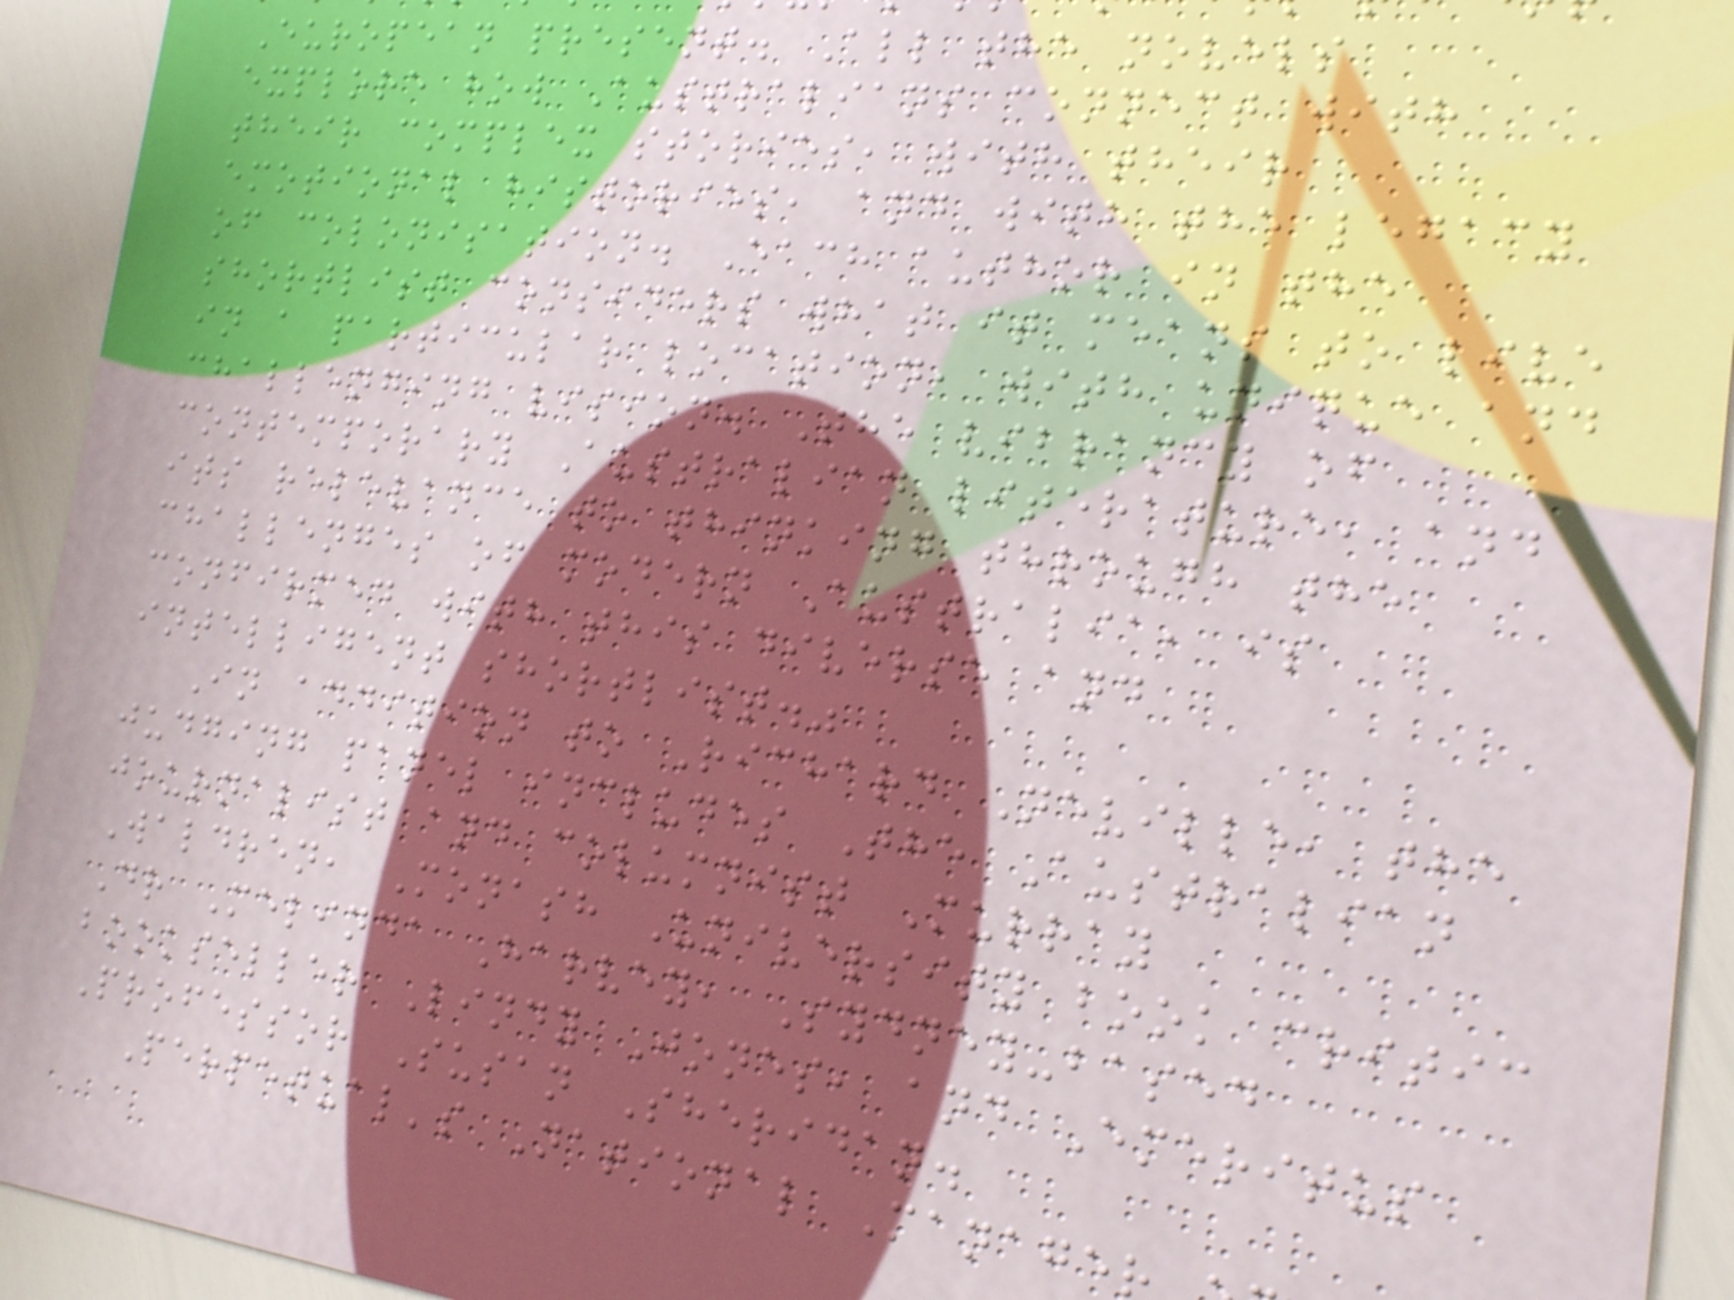European present. All the novels
explore how Australians connect with
their complex stories, with their
emotional histories, and with the legacy
of colonisation. Each author in the
shortlist considers what it means to live
in a particular location, with unique and
challenging vision. The vibrancy of
contemporary Australian literature, and
its relevance to thinking through the
challenges of modern Australia, is
confirmed with this diverse and
intelligent shortlist."
In addition to Richard Neville, the
judging panel includes The Australian
journalist and columnist Murray
Waldren, Monash University book critic
Dr Melinda Harvey, Sydney-based
bookseller Lindy Jones, and Emeritus
Professor Susan Sheridan.
Perpetual's National Manage
